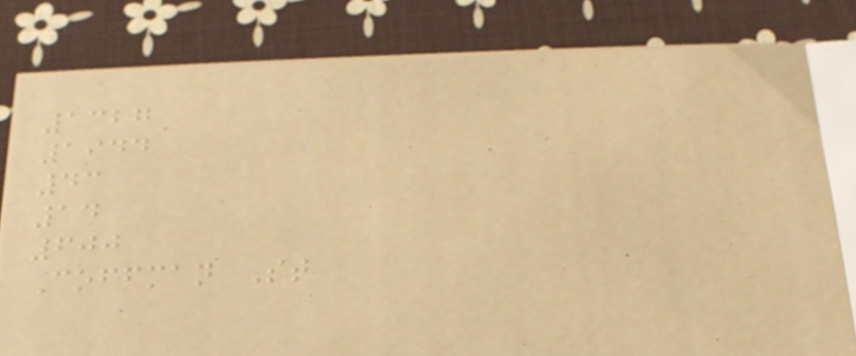1327
1944
43
14
600
Coffman St
